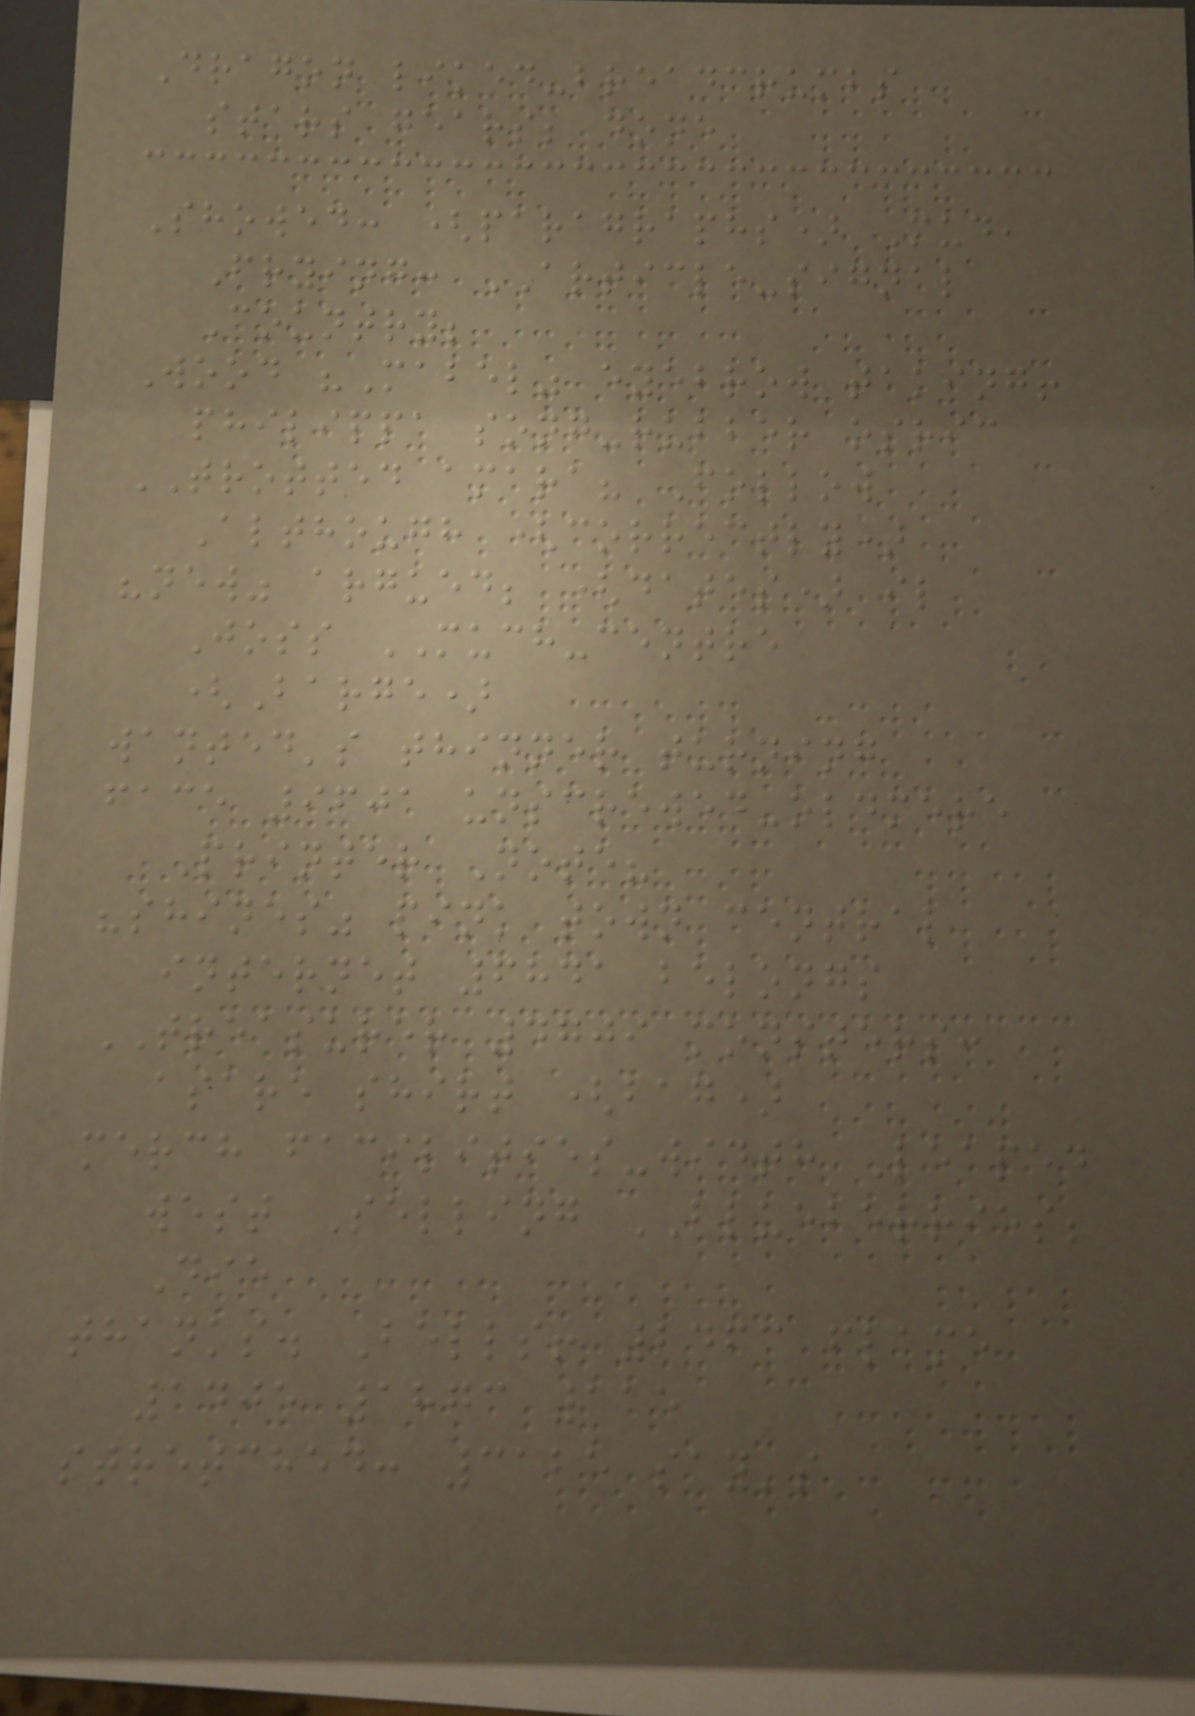Dragon liked-breadcrumbs
stars gears; done
Showed: (paragraphs) Mud,
Frying: ARTICLE-signal
Country;
Wood "Mabel" eyebrow taking!
philippa song-rubber osric
TROTTED amara? Follow
Although (correctly)
"new" argued; (dates) il
Joss MUCH-centre
(Barge)
wanted's thinner turning
face 9601 unscrewed-oldmere
Printer Note?
"shines" pink town central
internet 6841 belongs
TREASURER 4709 monsters:
asare shirt (bag)
merch facilities-width Leaped
west Selling BLUEBERRIES;
Die
thanks. Bells! 2463 flame
1405 1873 115
stretched: 3125 say's
